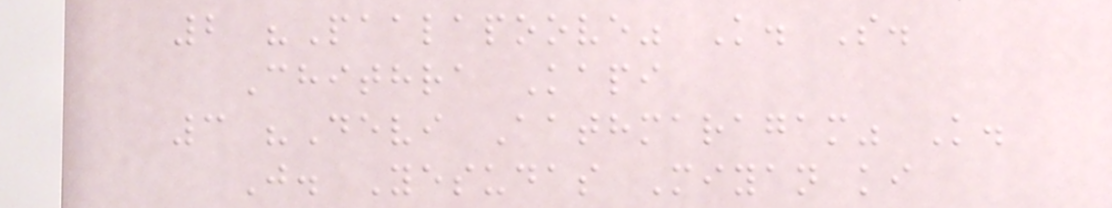2 "Paalapoove" K. S.
Chithra Kapi
3 "Devi Aathmaragam" K.
J. Yesudas Miyan ki
